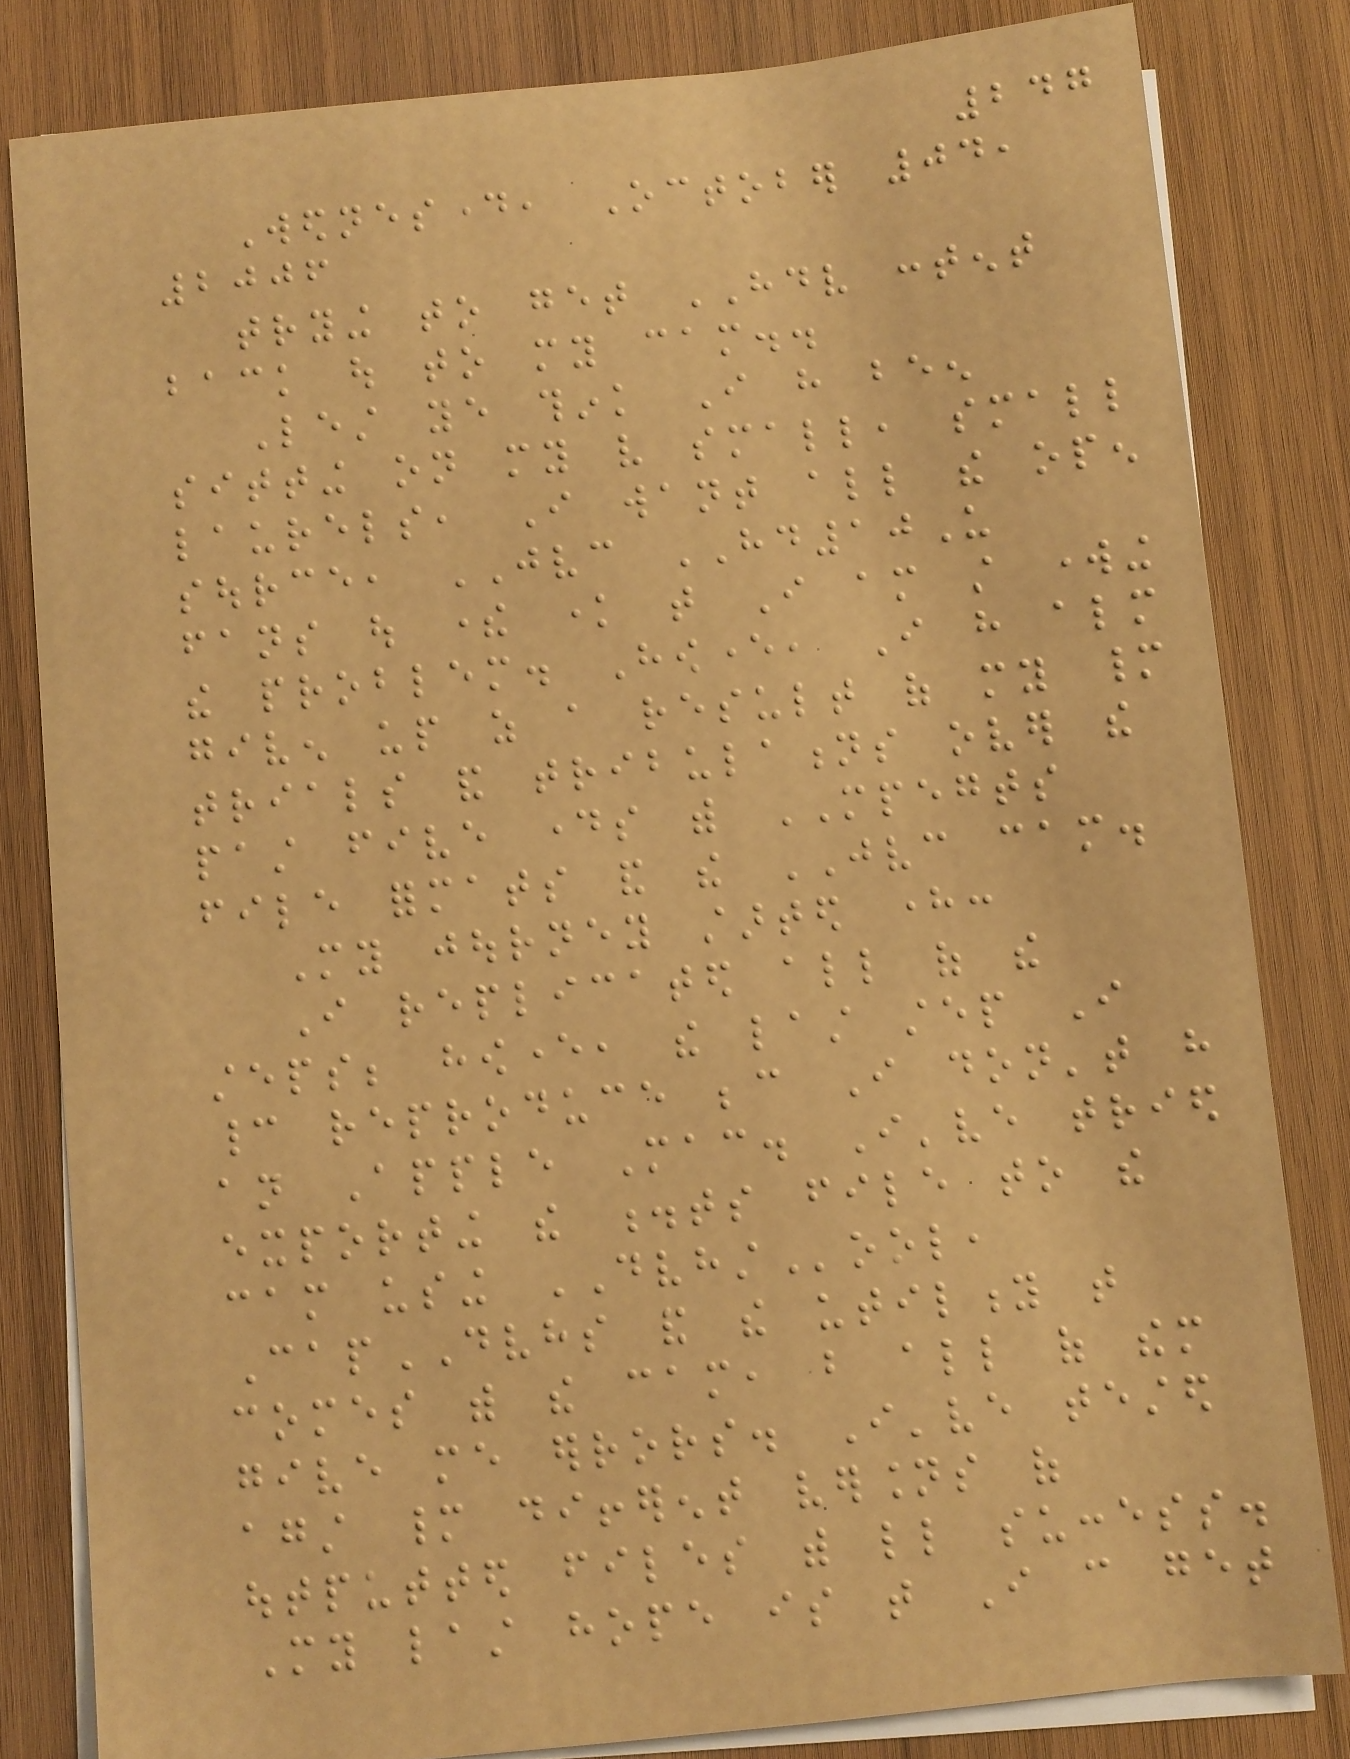247
Wednesday, October 04,
2006
trying to get HDV content
back out to my cam..
Lest ye think I have been
sitting on my very small, small
laurels, I want all the open
source, JVC HD10U
fans out there know that I am still working
the problem. However, I have almost
given up as a result of my many
trials and tribulations over the
past five days with MPEGTS
file formats and the JVC cam.
My journey started here:
I replicated all of the
steps; however, the last step I
cannot reproduce because I don't have
an Apple Mac. I've tried
exporting the .ts file to the
cam using DVHSTool,
CapDVHS and the utility that
comes with the cam, but all of them
give me errors. I've tested
against many different versions of
outputted files with little success.
My last hope is that I can get
